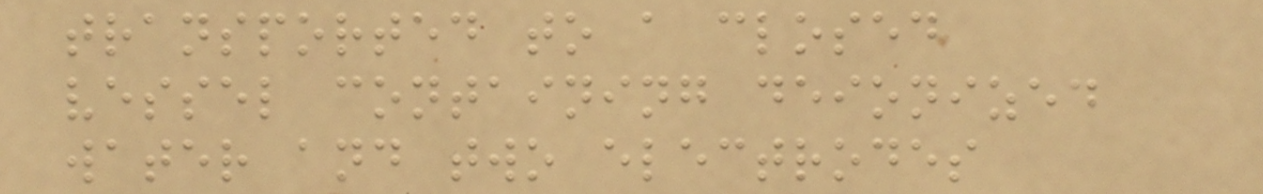transported to a closed
vessel containing deionized
water and two electrodes
